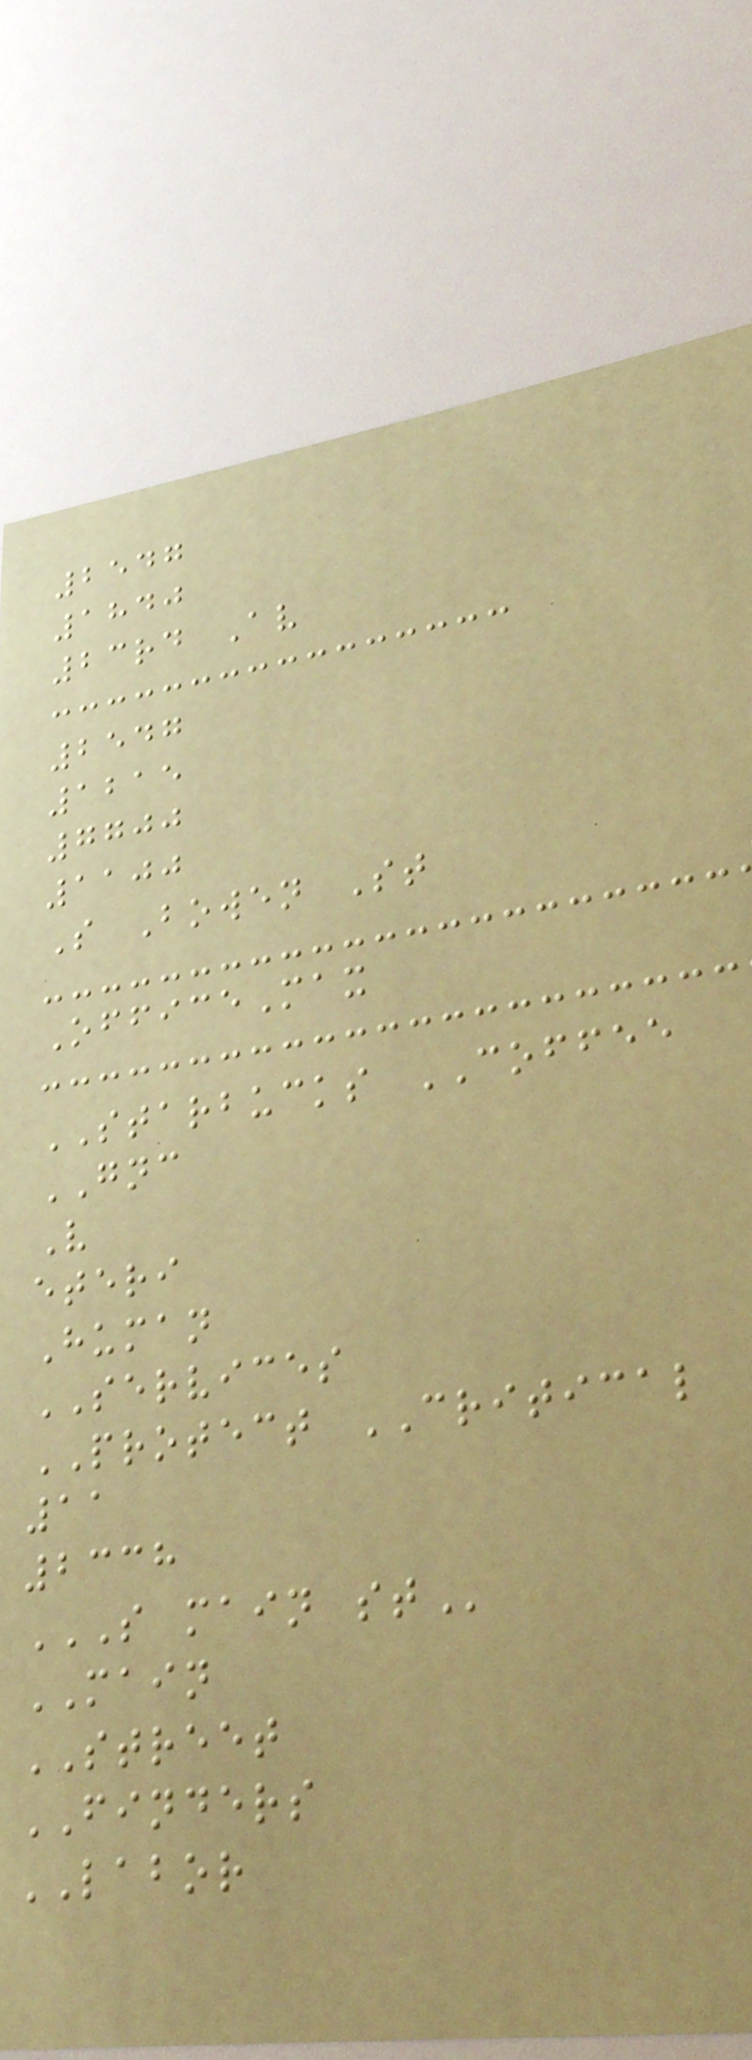2547
1840
23rd Av
2547
1215
7700
1100
S Bowen St
OfficeMax
STARBUCKS COFFEE
GNC
V
eteri
Human
SERVICES
PROTECT CRITICAL
11
2338
S MAIN ST
MAIN
STREET
FINDERS
LABOR
